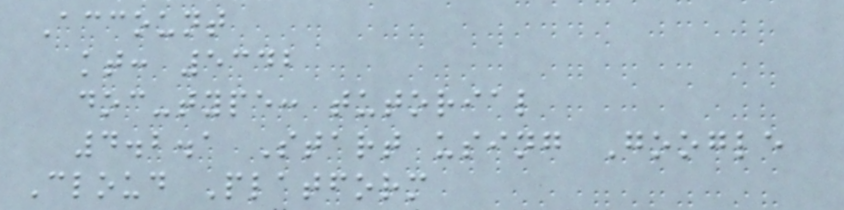Account
kt: 5342
doc-type: tutorial
4.2.1 Start using Google
Cloud Platform
